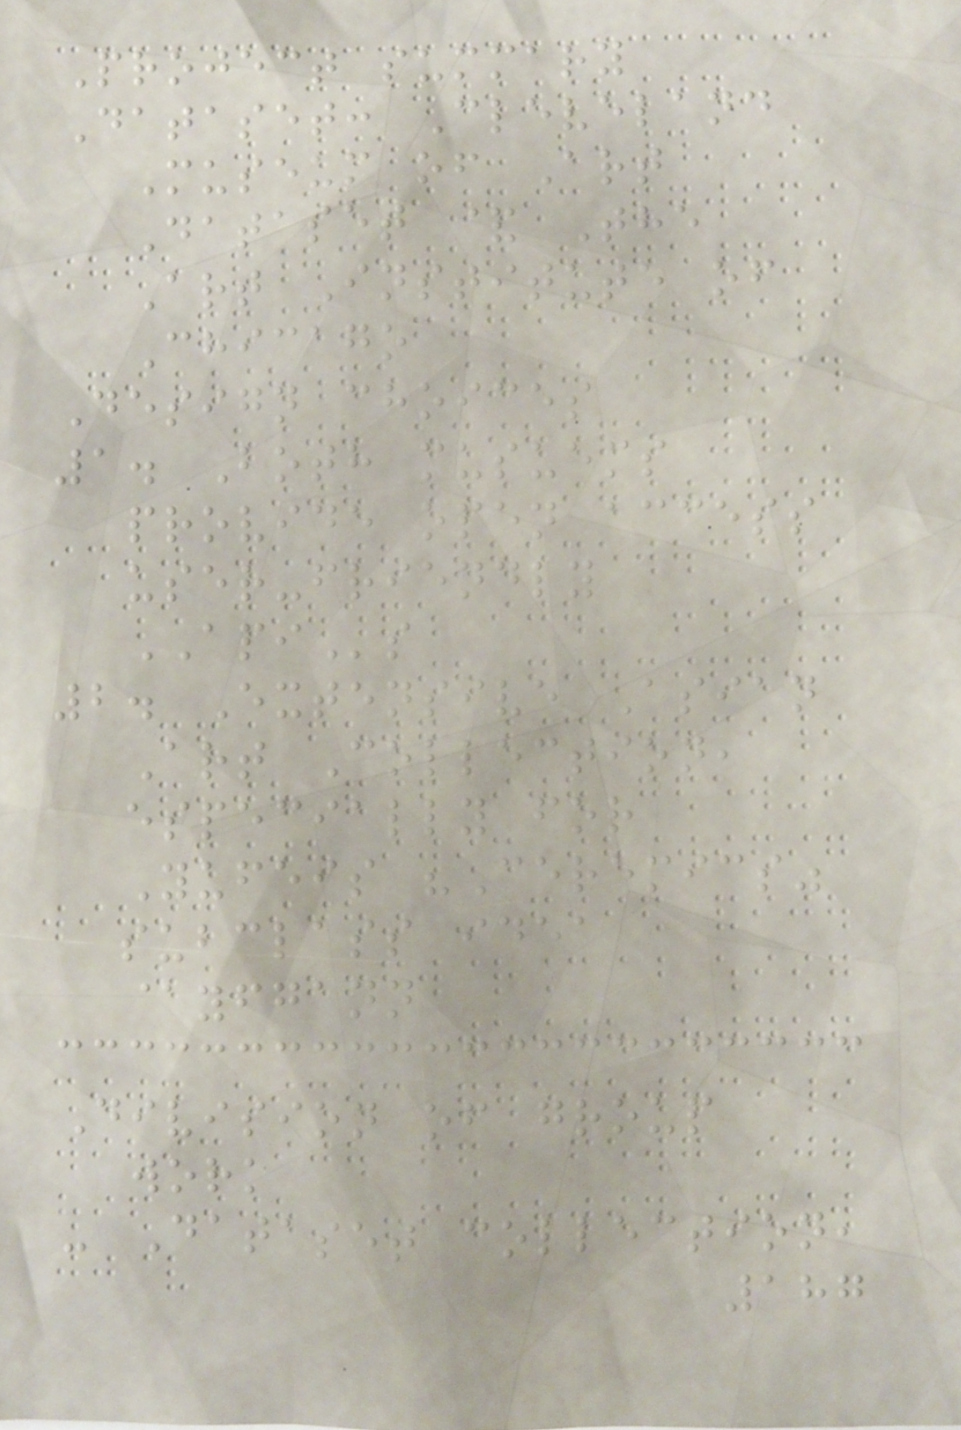Project summary
Dataset: Cleveland
Museum of Art
Dataset & The
Art Institute of
Chicago
Design choices
1. Both musuems
provide open access
user-friendly
APIs
2. Extensive Asian
Art Collection,
especially for
Yufeis "Ceremics"
subclass idea
@yfgann
Division of group
work
- Dataset collection,
187
